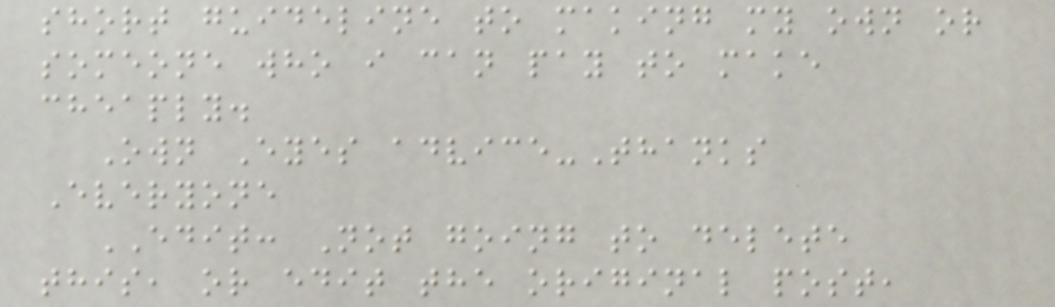short guideline to making my own or
someone who i can pay to make
cheaply.
Own Eyes advice-Thanks
Everyone
EDIT: Not going to delete
this, or edit the original post,
